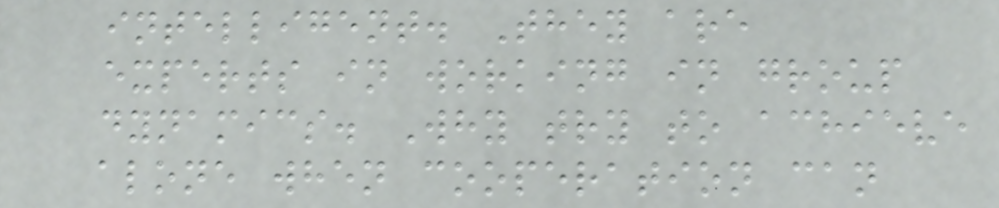intelligent. They are
experts in working in group
dynamics. Why try to achieve
alone when cooperation can
